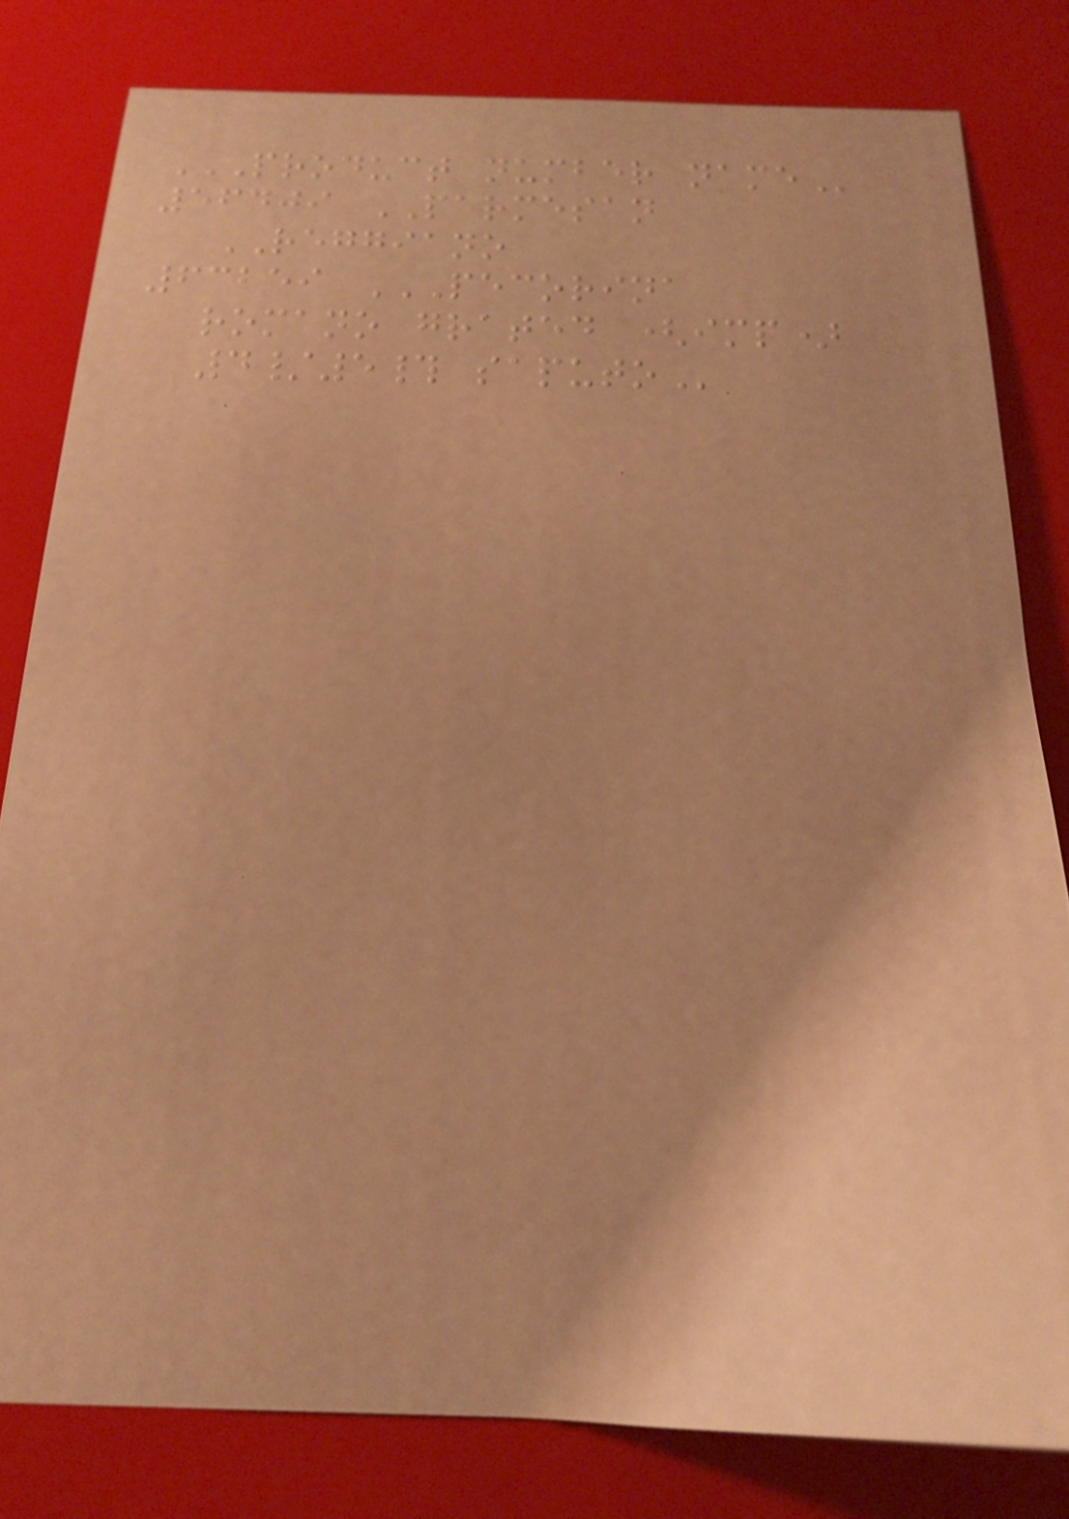PRODUCT NUMBER NAME
56409 PARMESAN
REGGIANO
63259 PECORINA
ROMANO GRATED (IMP)
4/5# SAPUTO
